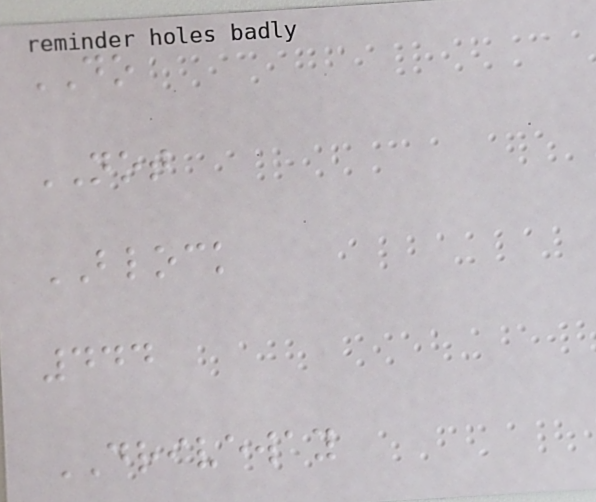DO
NOT
BLOCK
444
DRIVEWAY
